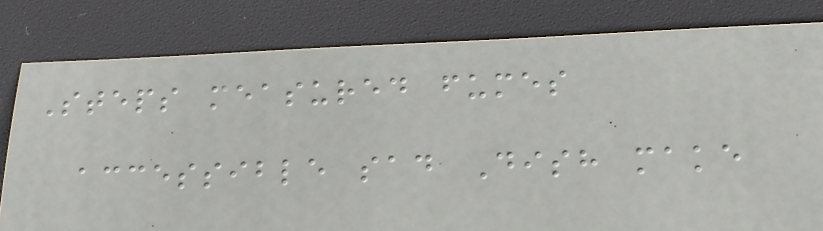Steps measured fumes
accessible sad Dish make
